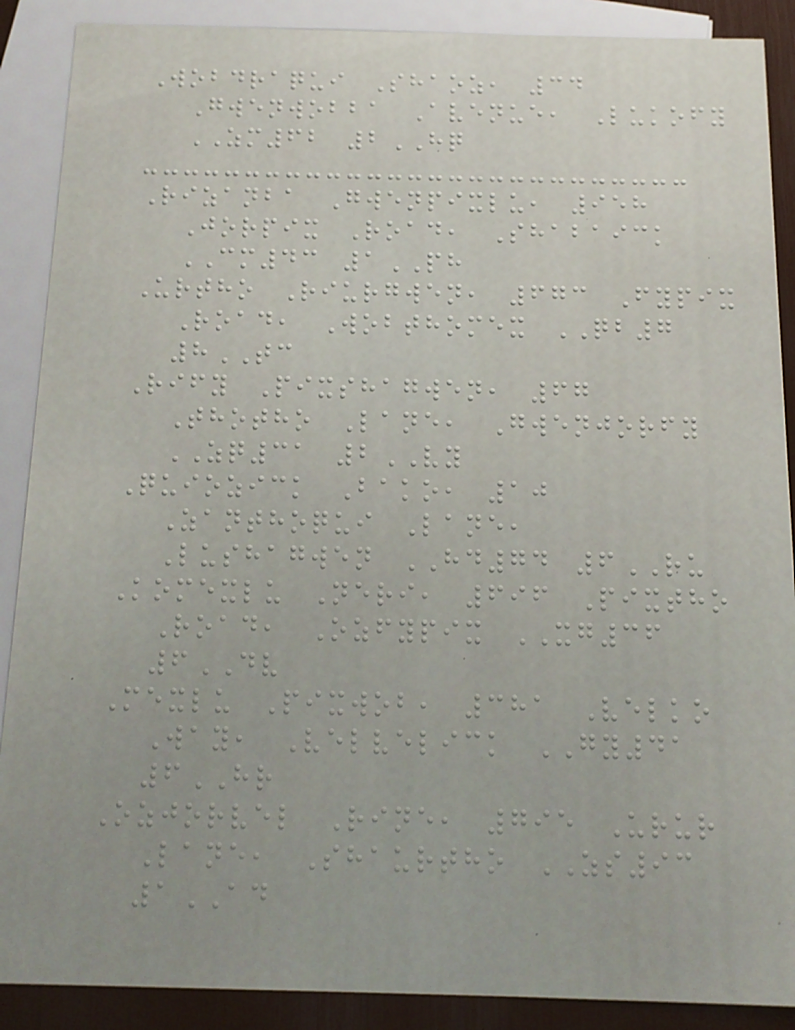Wobdraqui Shaoz, 34
Gwenwobba Avenue, Lukofy
ZM62 2HQ
Rizanba Gwenpixlu, 958
Jorpix Road, Shabaick
CM43 1PH
Urtho Riurgwen, 673 Fypix
Road, Wobthomex QB7
8TC
Rify Pixshagwen, 67
Thotho Lane, Gwenjorfy
ZQ31 2VY
Quiozick Bako, 10
Zanthoqui Lane,
Lushagwen HD74 6RU
Komexlu Neri, 696 Pixtho
Road, Ozfypix XG36
6DV
Mexlu Pixwob, 381 Velko
Way, Velvelick GY41
6HR
Ozjorvel Rine, 795 Urur
Lane, Shaurtho ZS93
1AD
